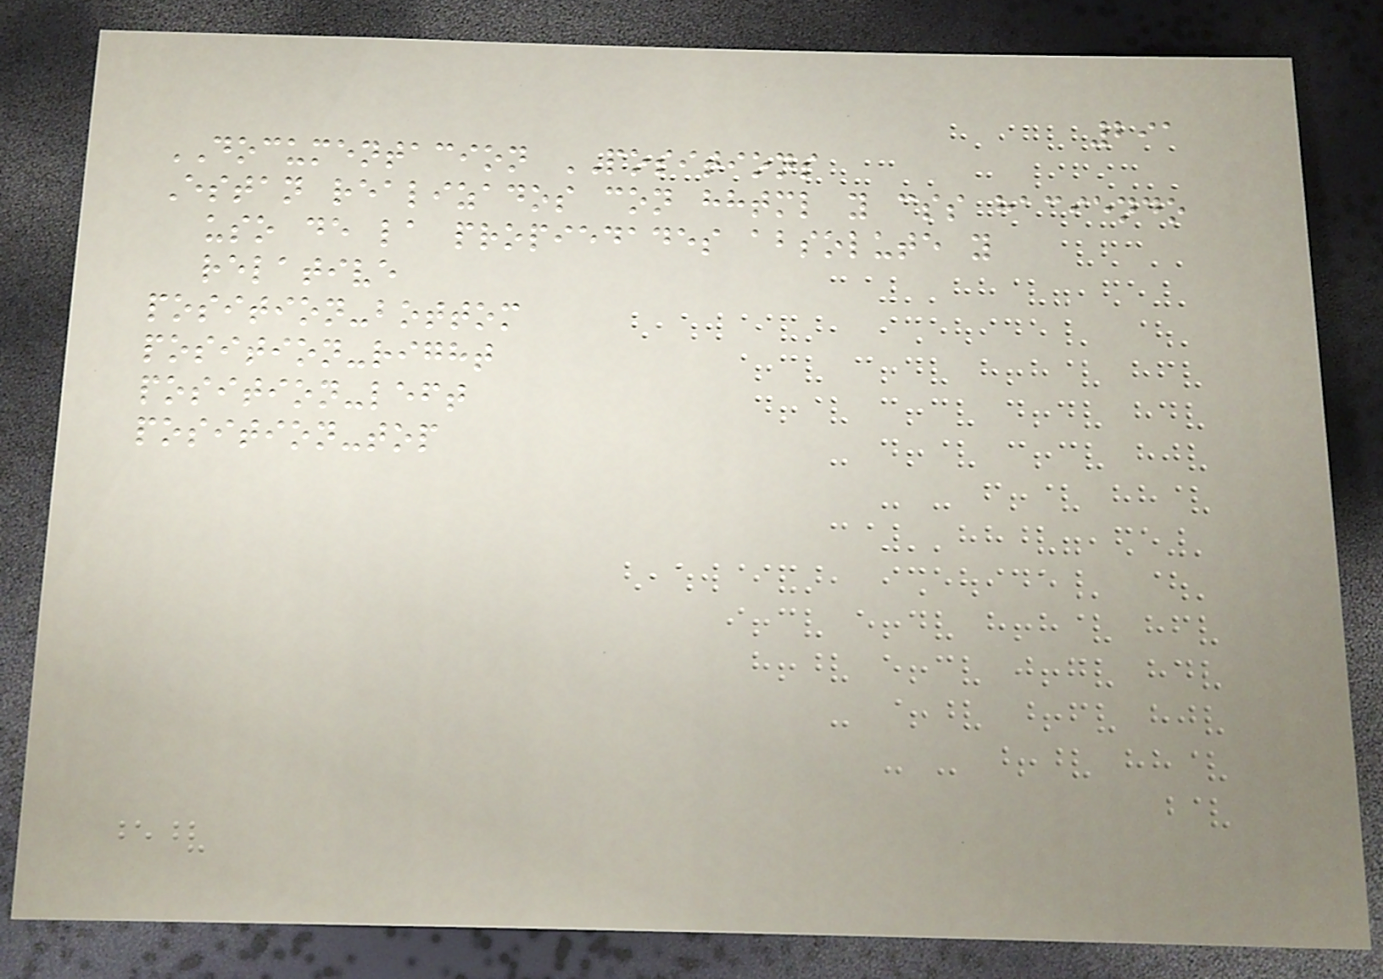291
DOCUMENTACION POSITIONS
Estan realizados con hhtml y css haciendo
uso de la propiedades absolute y
relative
position-bottom
position-right
position-left
position-top
